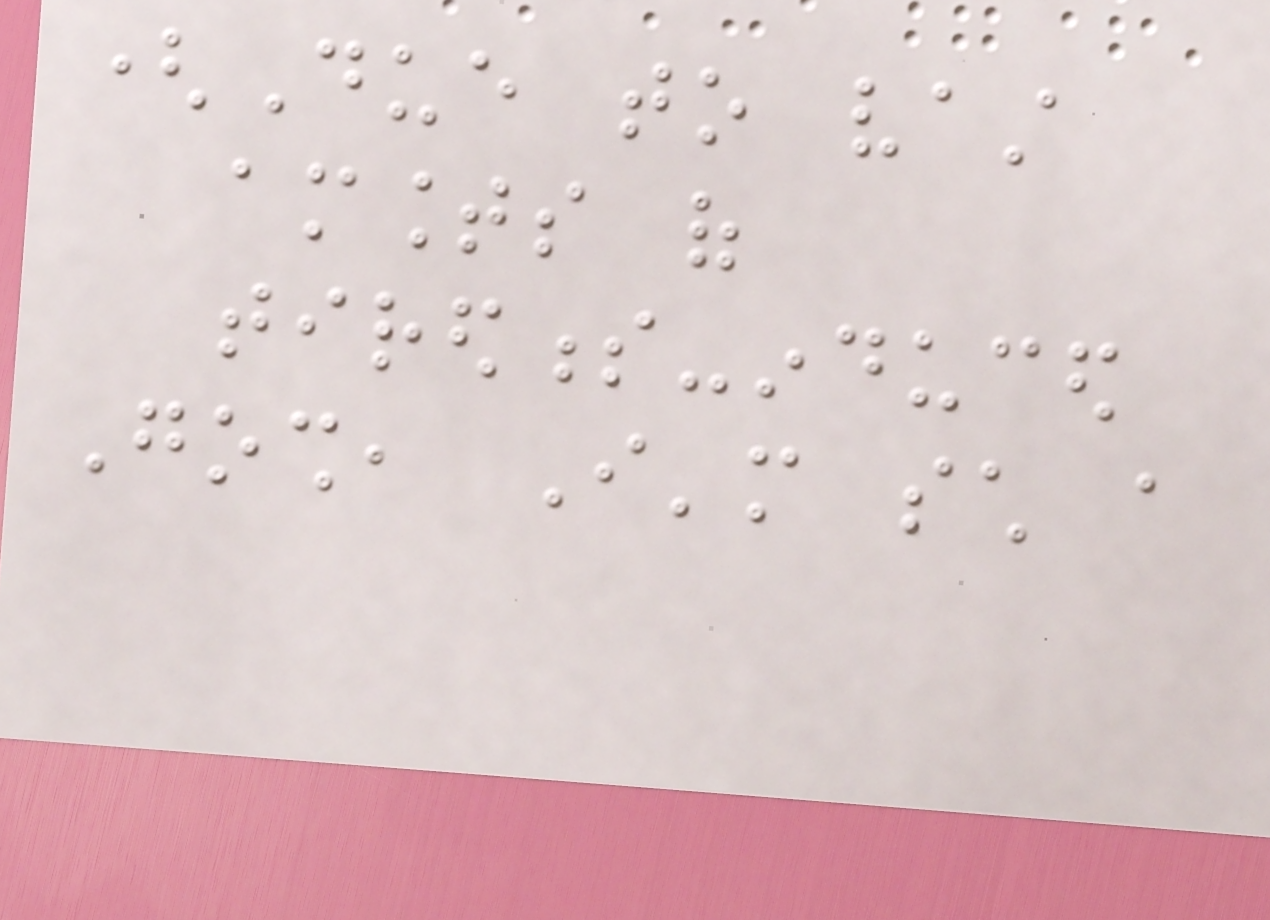(Due to vast
amounts of
tiredness-induced
Gosh, I'm such a
